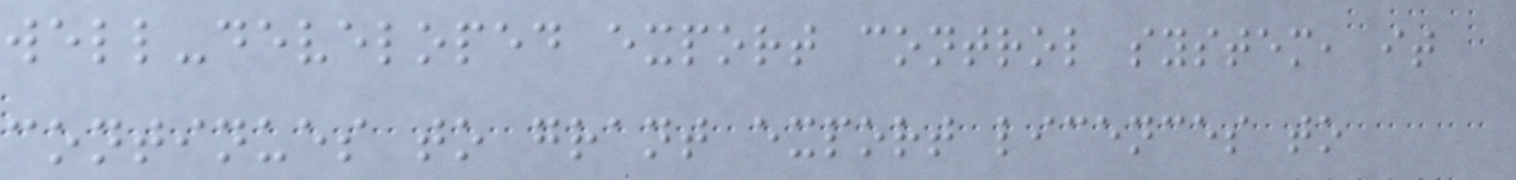well-developed export control system, it
continues to grant export licences to
